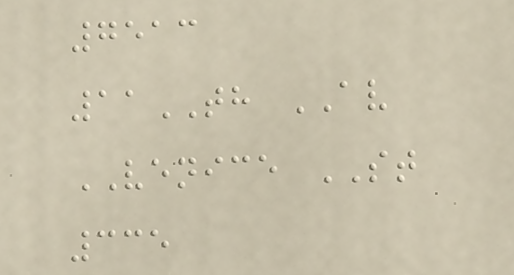7513
11TH AV
VENICE ST
335
